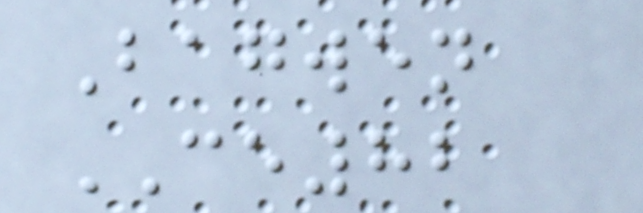Bagwen
CE82
